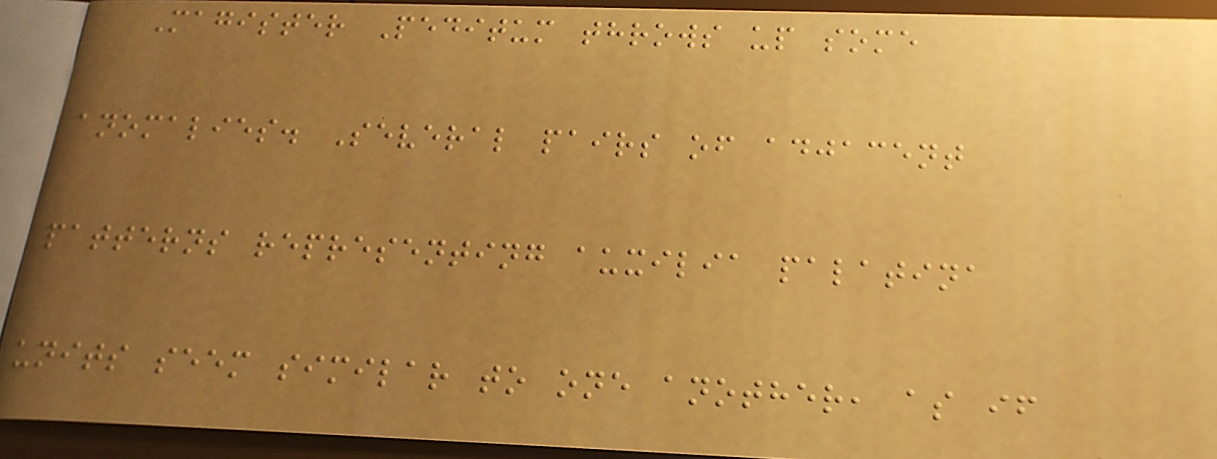Magister Peditum throws up some
anomalies. Several pairs of adjacent
patterns representing auxilia palatina
units seem similar to one another, as if
